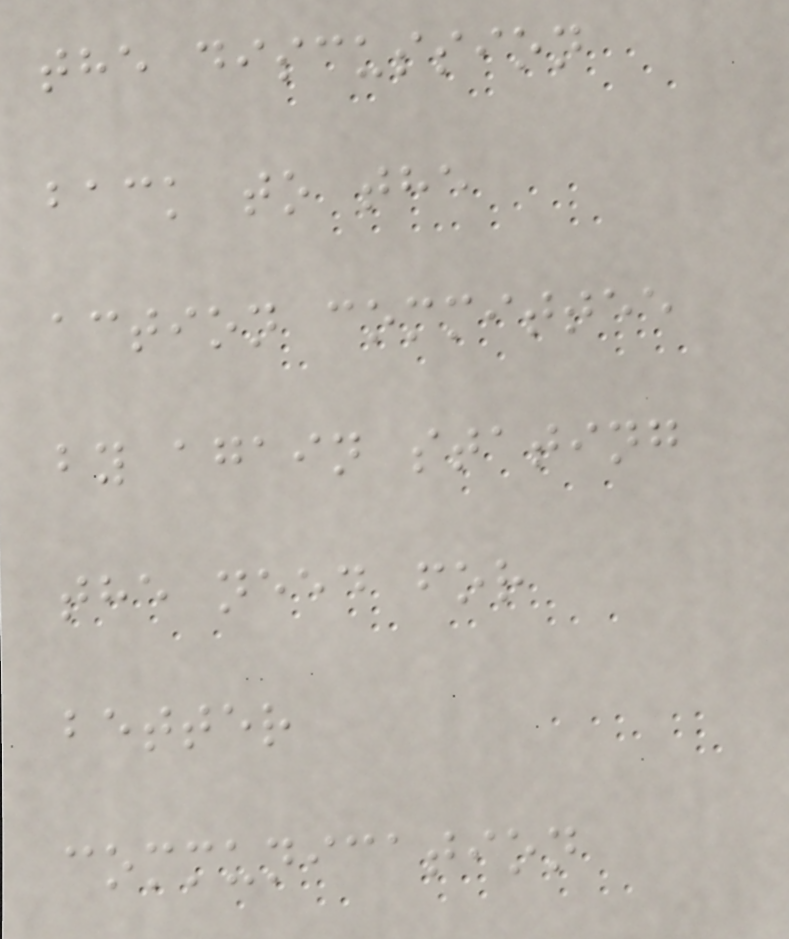the discussion
back to the
action committee
by again stating
the need for
better
communication
